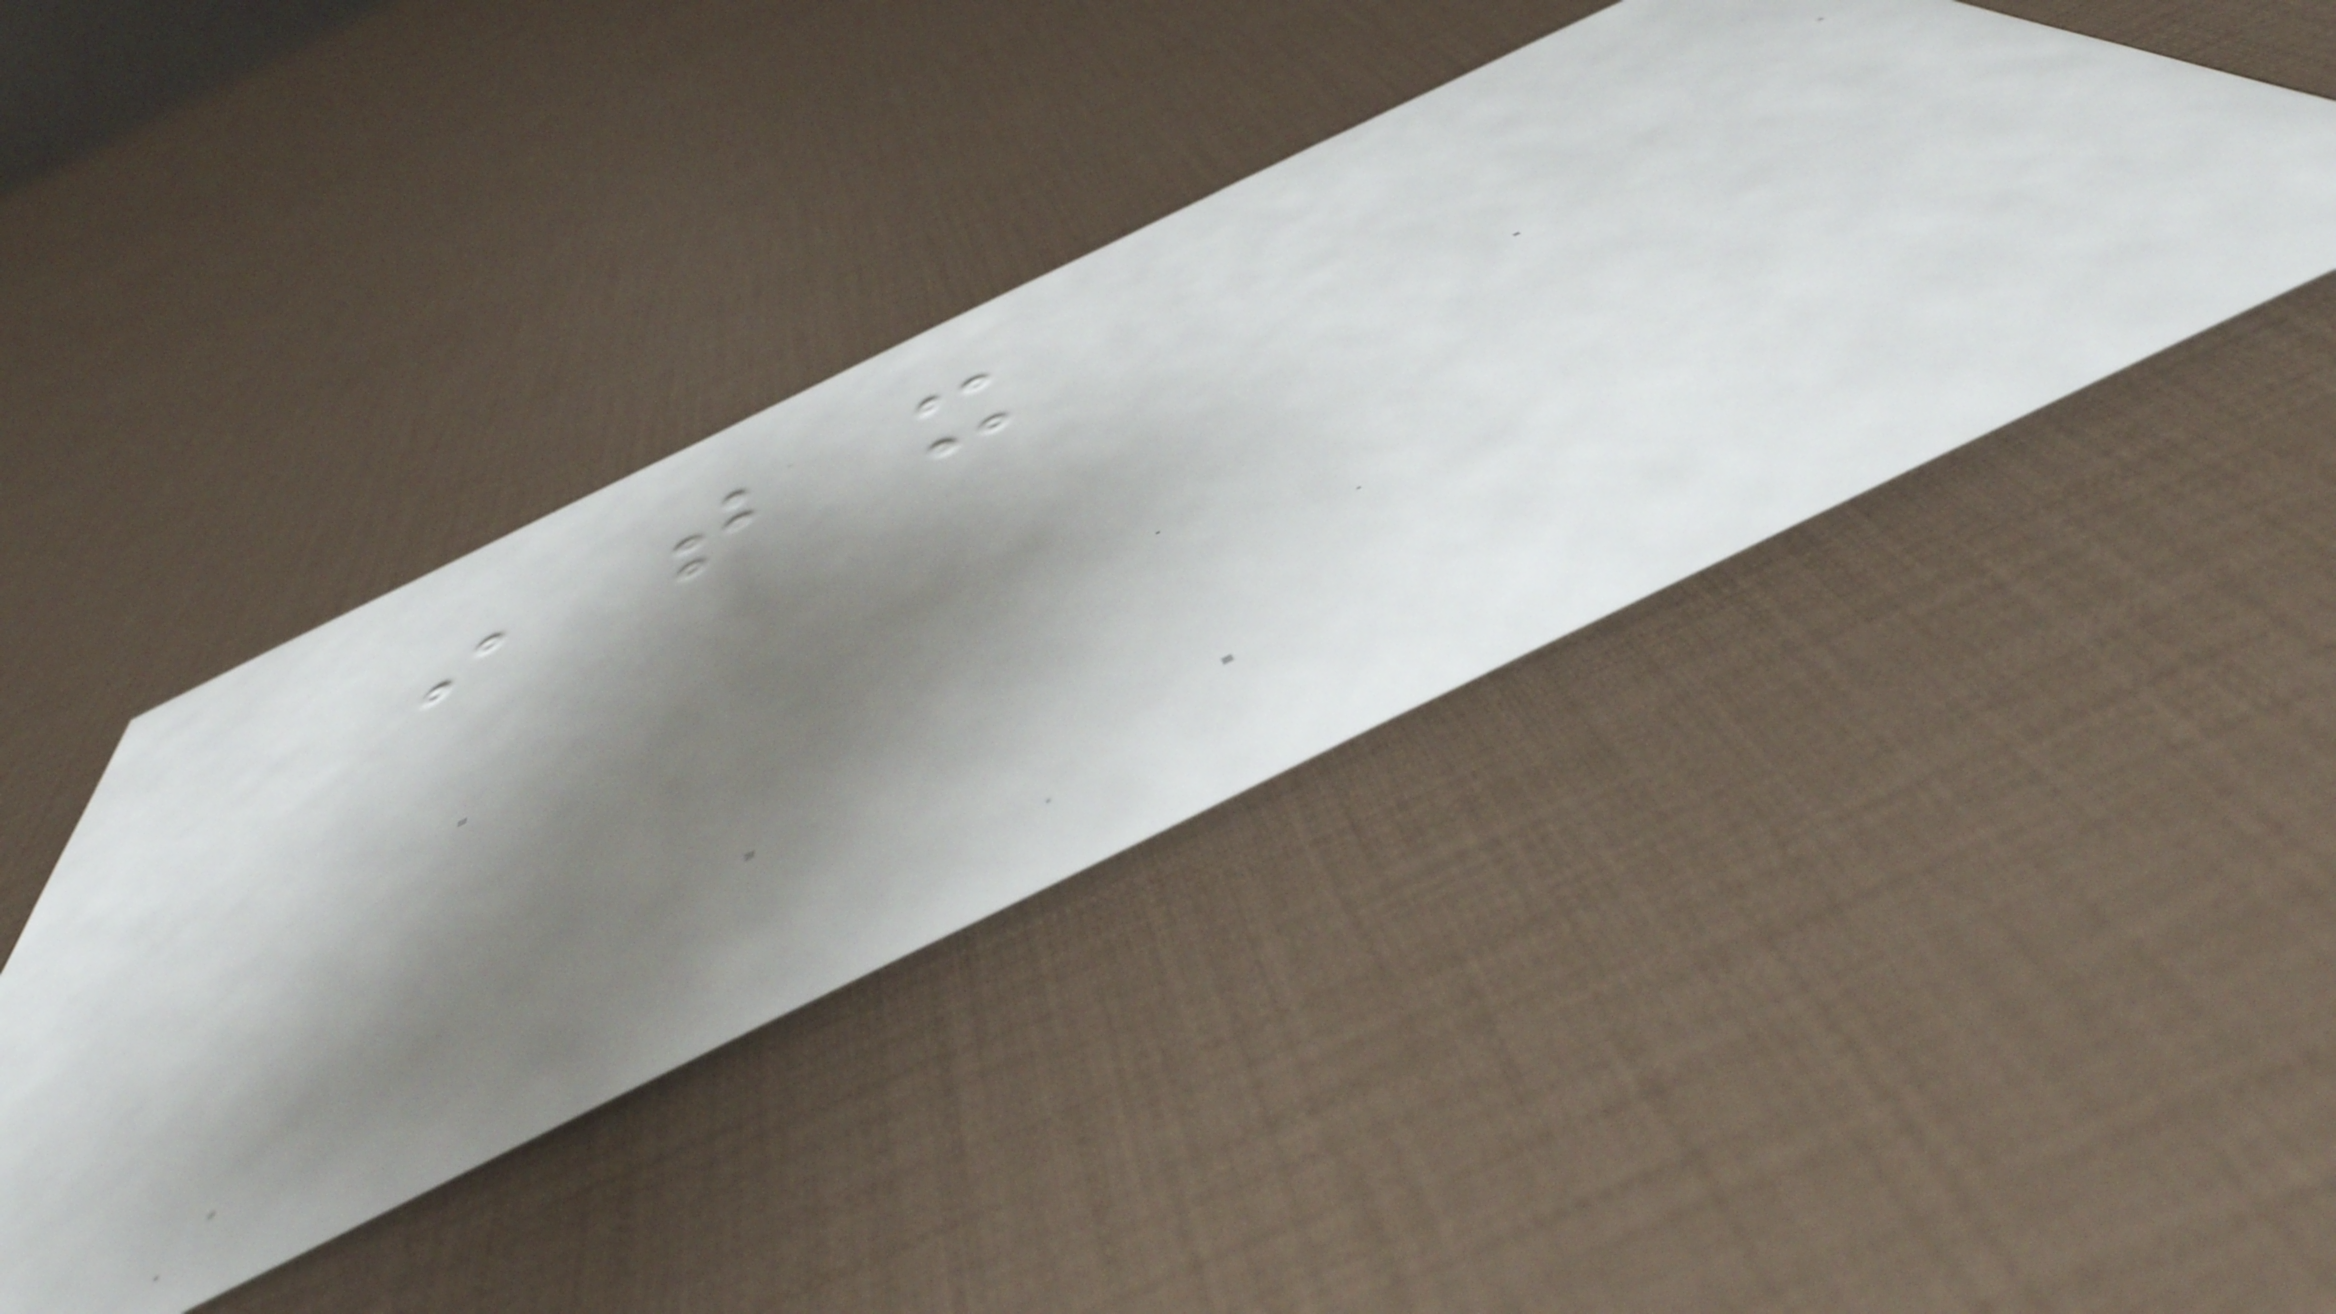in that it
